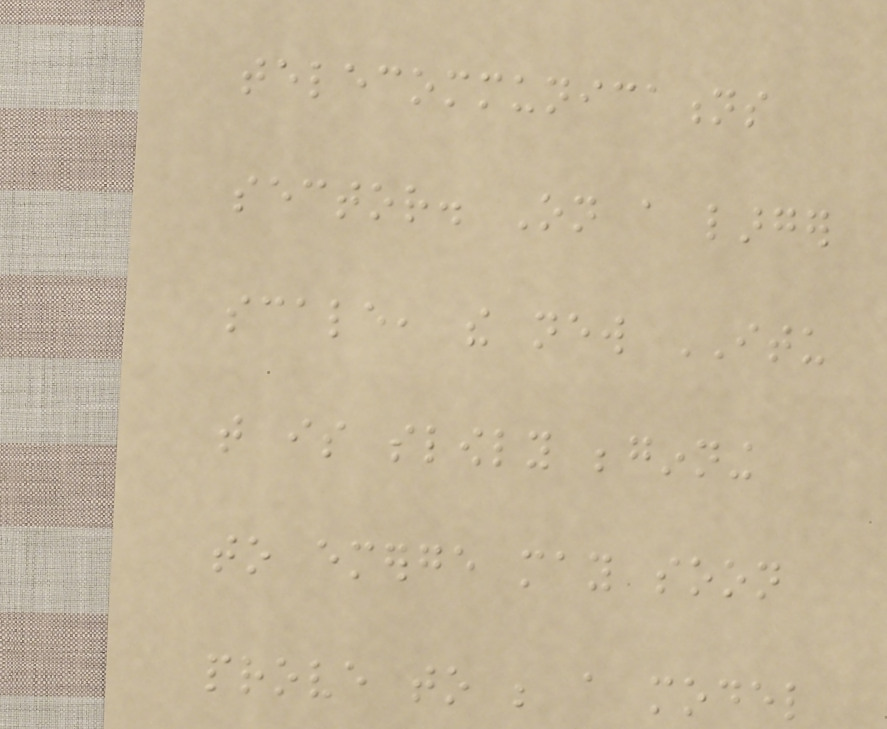telecommunications
sector. On a larger
scale, the new ITU
that is slowly beginning
to emerge may soon
prove to be a model
